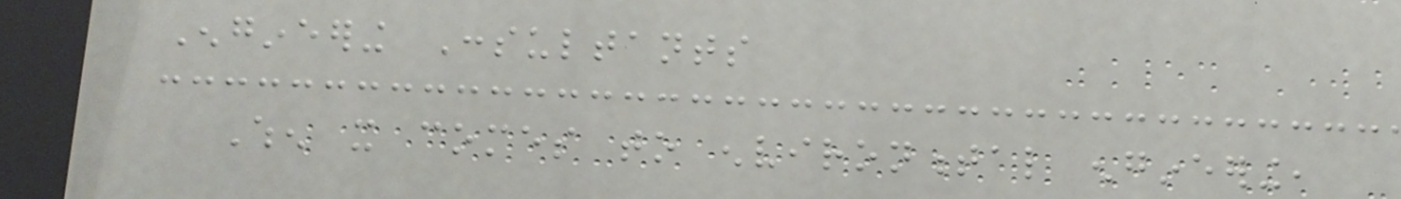Engineering Consultants
When it comes to environmental engineering,
